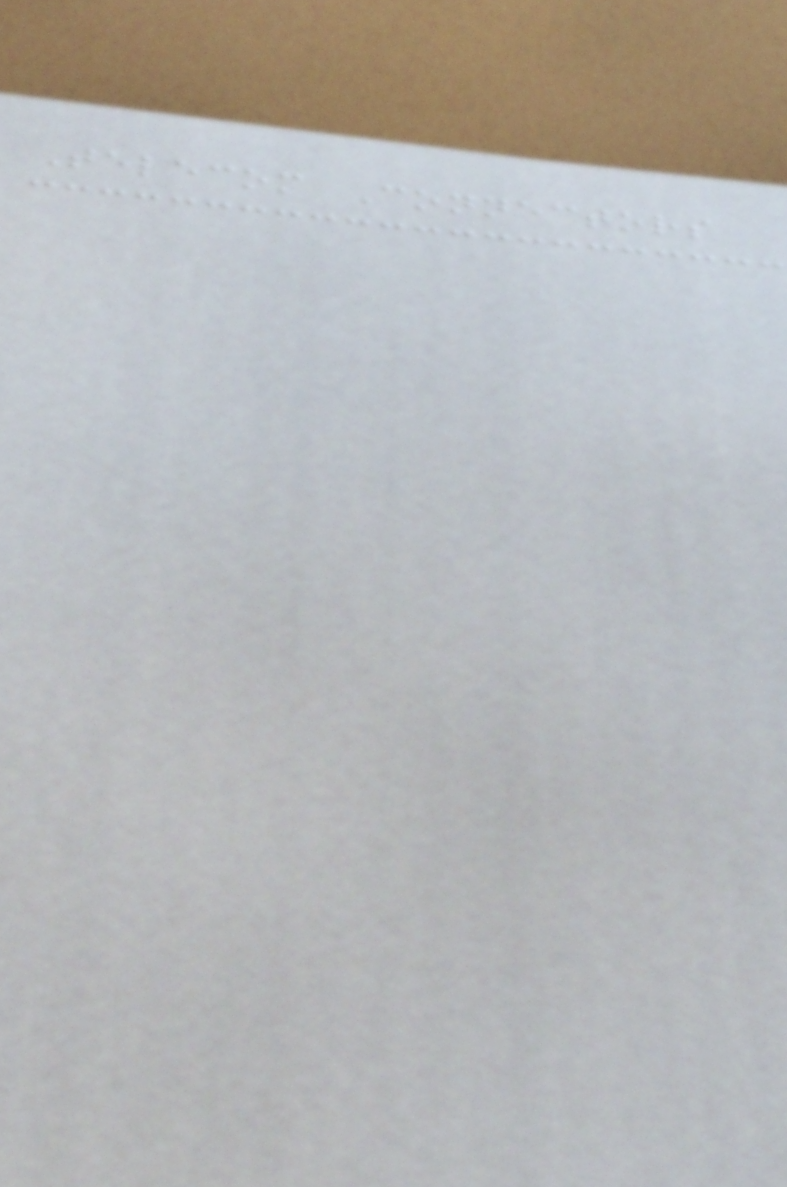Telecom Connectors
